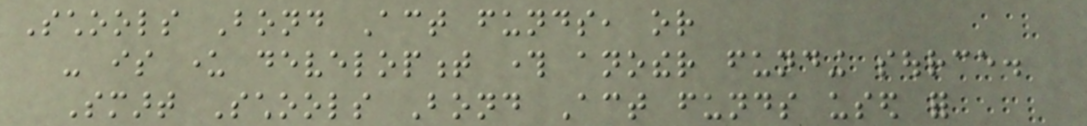Schools Bond Act funds, or
- is under development through another funding source.
Smart Schools Bond Act funds used for
